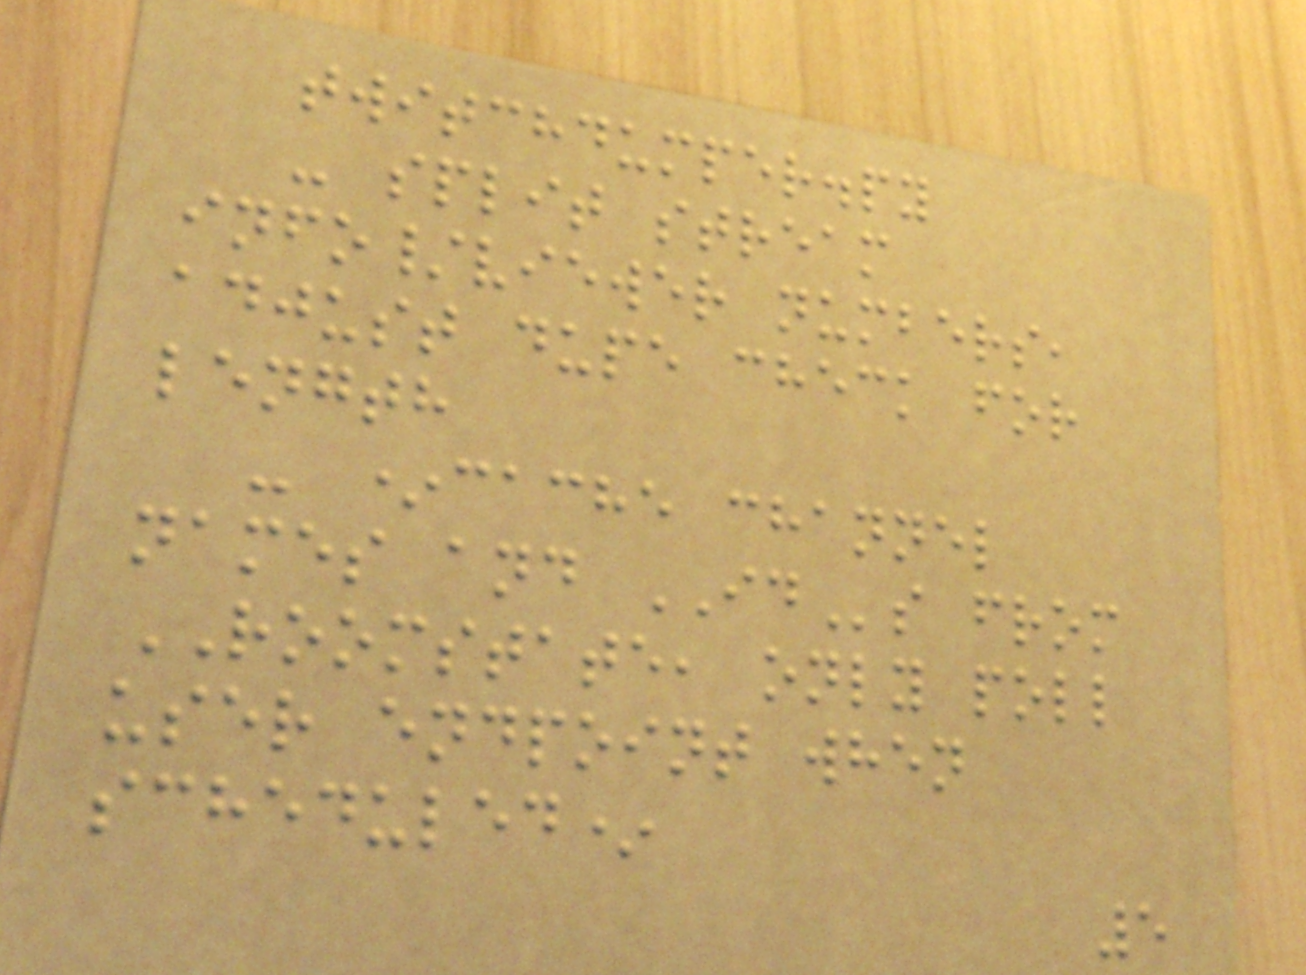twitchdumper.py
- split stream
info/viewer numbers,
adjust dupe check for
length
- *cache channel
names and IDs from
ROOMSTATE, only poll
user endpoint when
scheduled*
5
